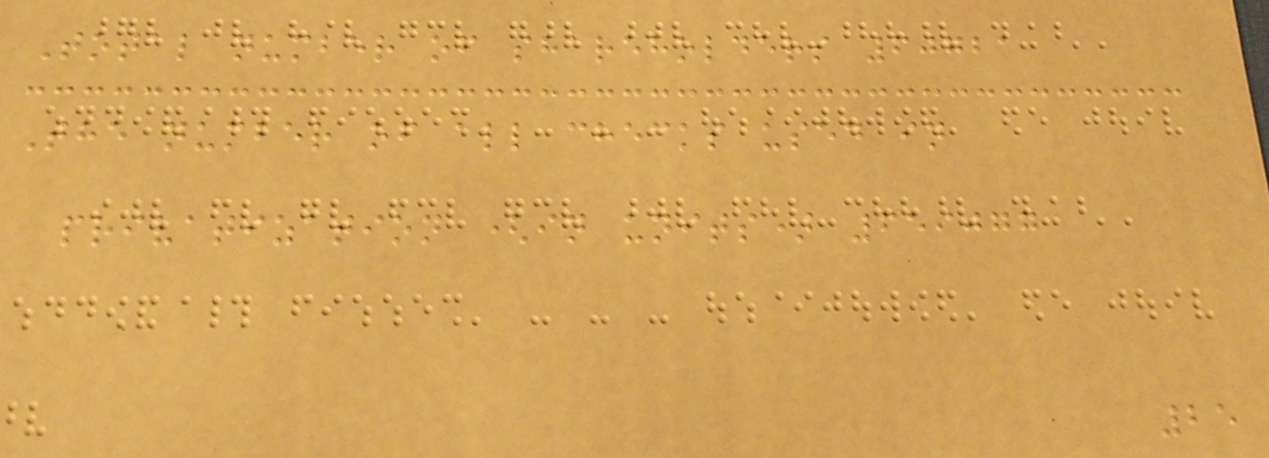Total number of shareholders 60721
The number of all checks used in
privatization (in units) 659077
25
